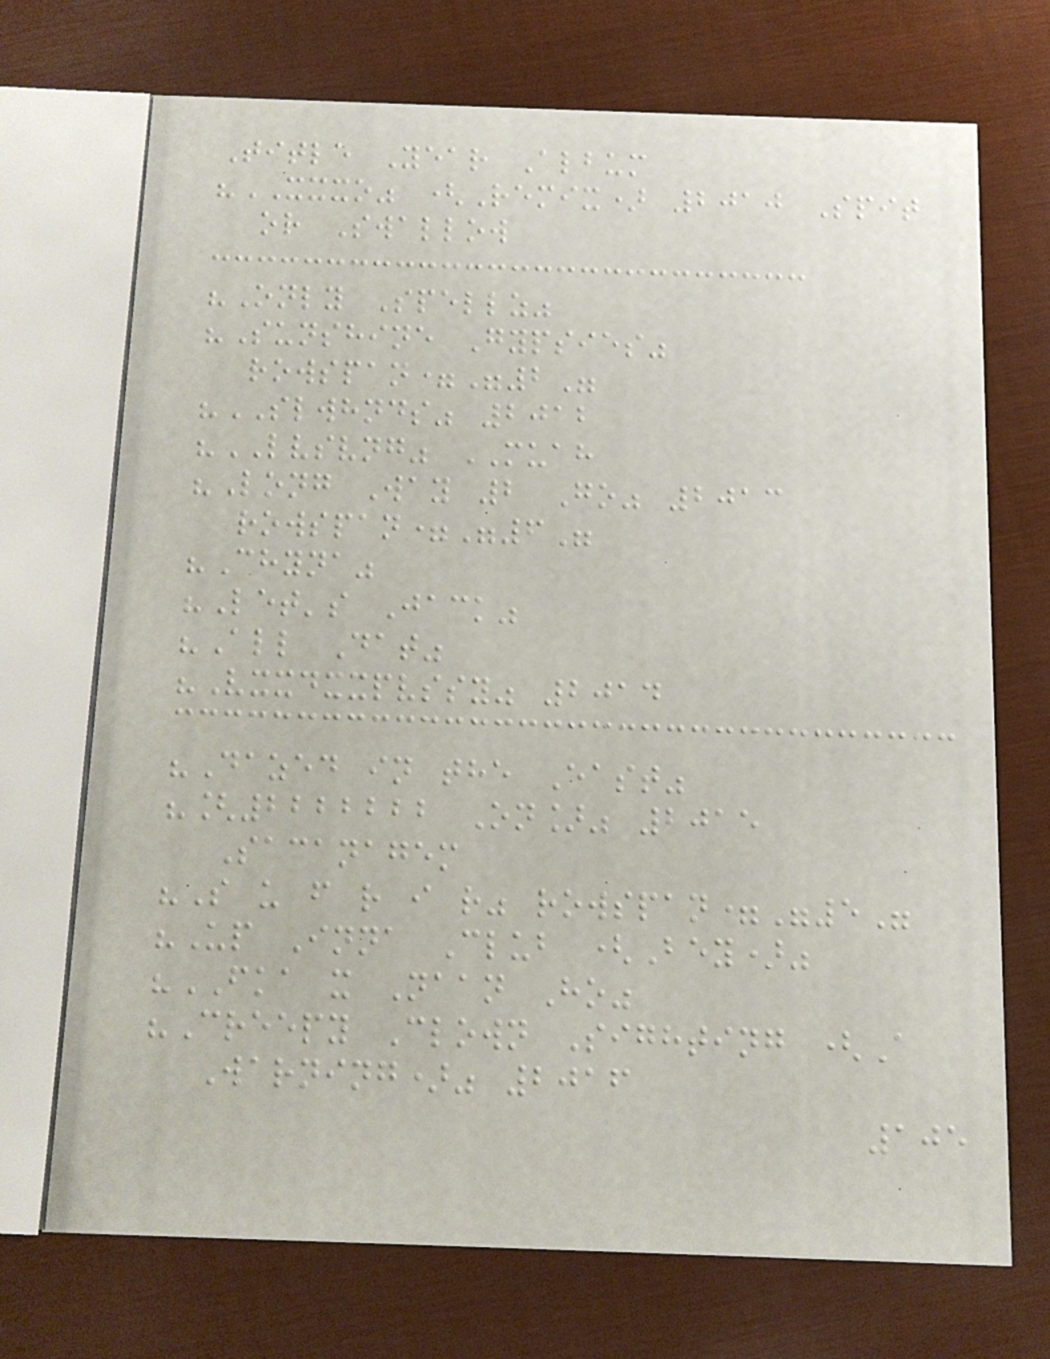Title Year Album
"XXXO" (Remix) 2010 Spit
or Swallow
"Only Spellz"
"Sunshine Gypsies"
rowspan="2"
"SLWHNDS" 2012
"LVSVNG" MUAH
"Long Way 2 Go" 2013
rowspan="6"
"Chyna"
"Let's Jack"
"All Dat"
"Vxxdxxpvssy" 2014
"Dazed in the East"
"[2222222 On]" 2015
Sacanagem
"S u f r i r" rowspan="5"
"Up Inna Club (Bey)"
"FKA x Naan Ho"
"Creepy Clown Sighting (A
Warning)" 2016
105
